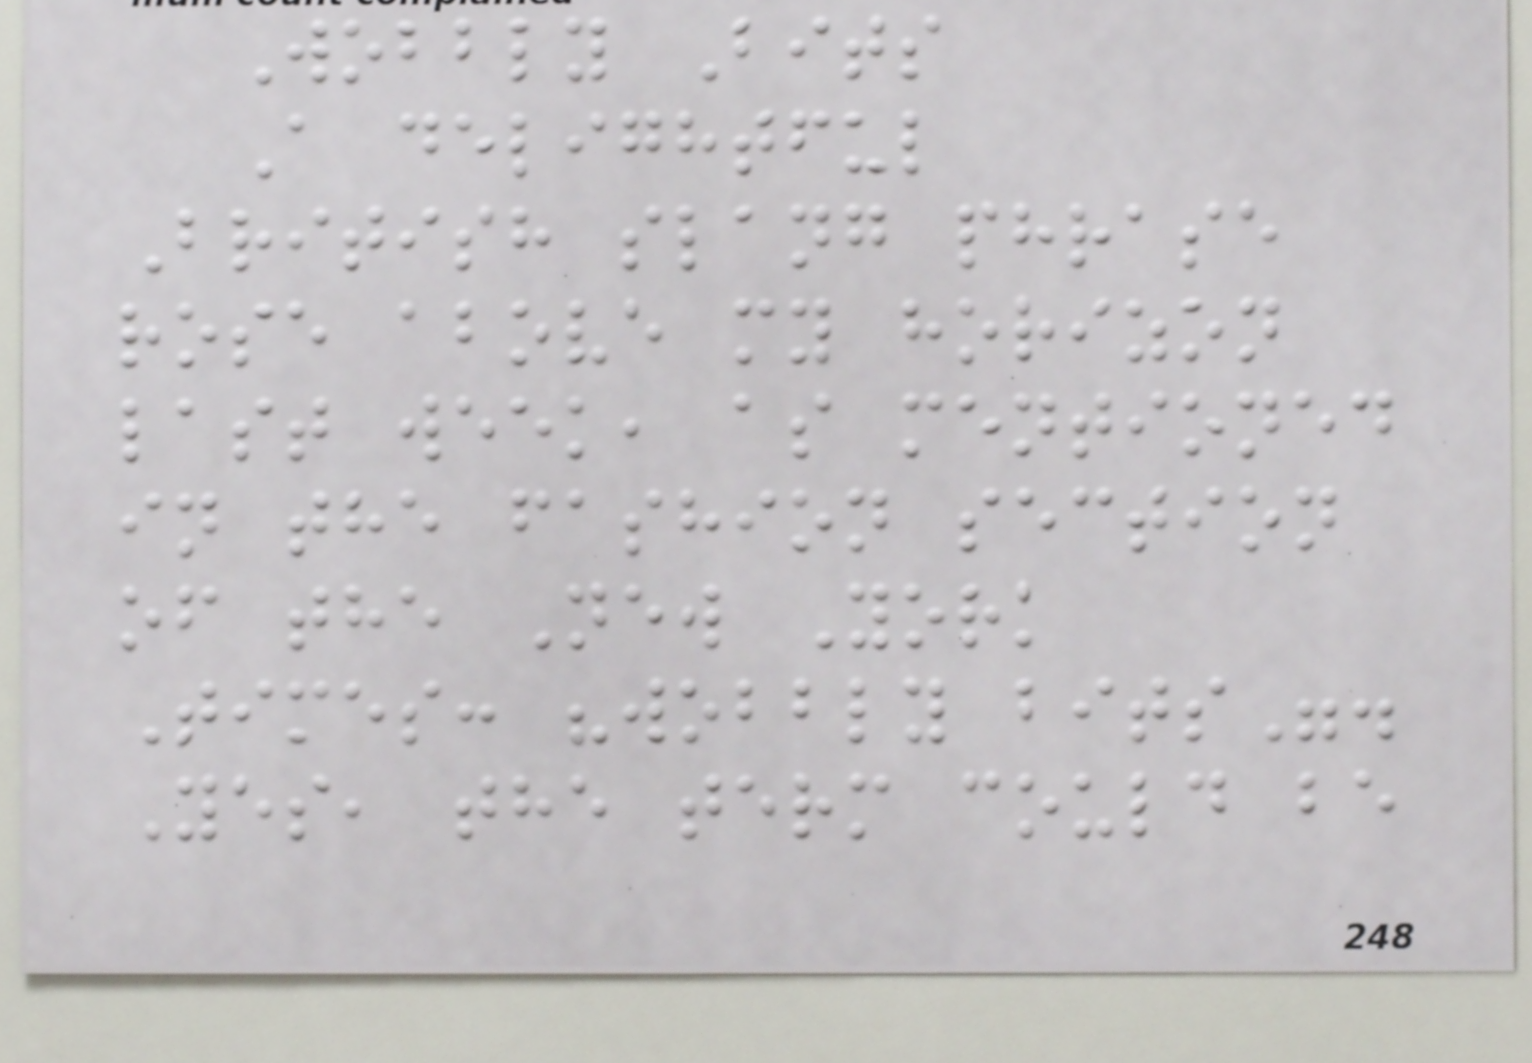Wobbly Bits
A delightful
British slang phrase
rose above my horizon
last week, as mentioned
in the fashion section
of the New York
Times: "wobbly bits".
Yes, the term could be
